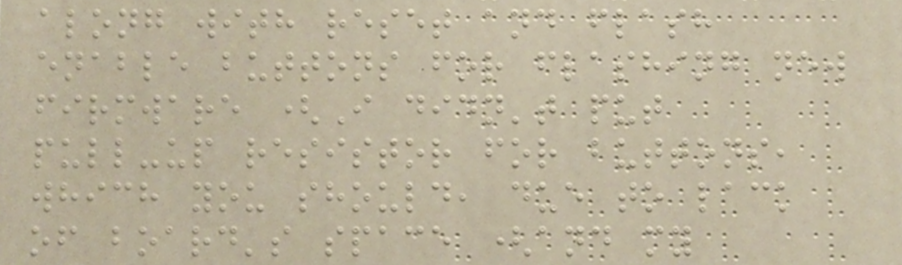along with reset and flash
enable buttons for flashing new
firmware (I didn't put
pull-up resistor for buttons,
which you should, due to lack
of board's space (and my
